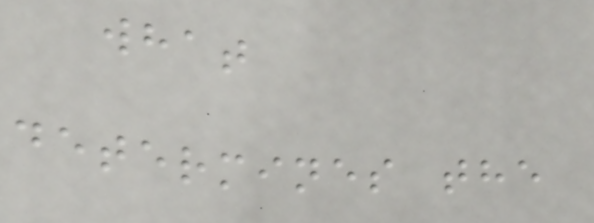what
determines the
